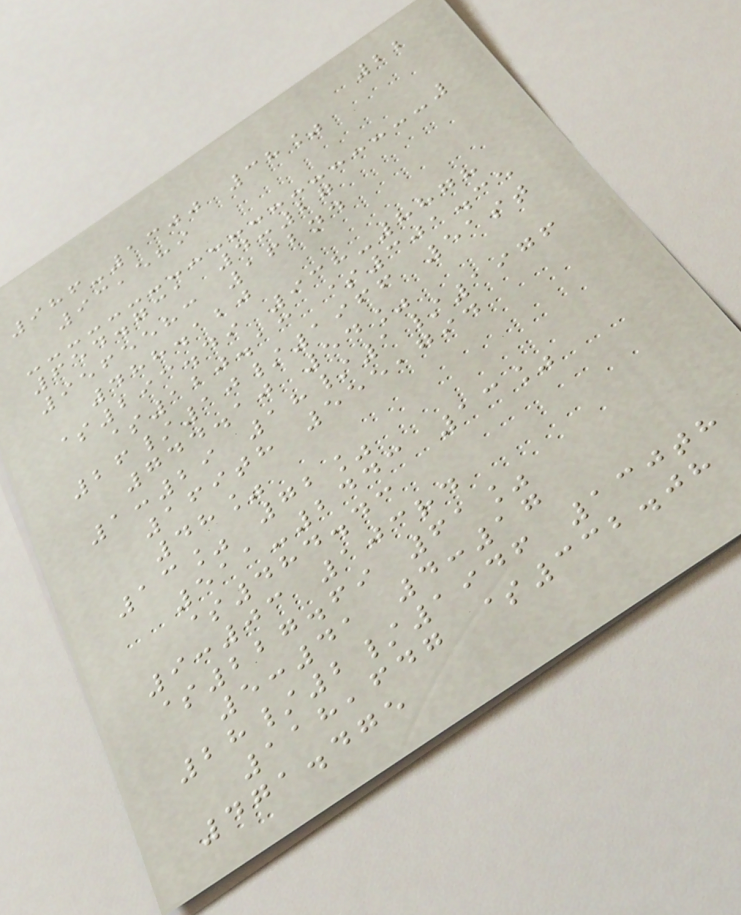22
986-1300 38%
93,589
654.731 4:27
9565583 162nd
488.120
$293.49 938-8878
$120.13 $301.35
26/10/1966 51st
744.10 54%
1:29 18/1/1976
169th 555,794
48%
13% 72%
511-2443 13%
$484.43
9:03 103rd
$227.69 61%
5:41 4:17
28/2/1946 130th
118,647 $332.08
471.475
